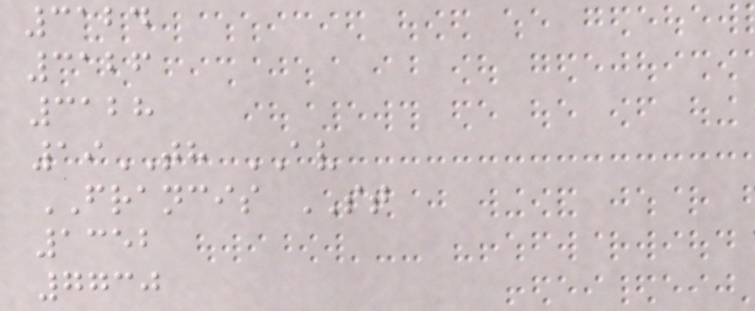3124
3126
3128
19TH AV
FRANCIS ST
1352
7730
